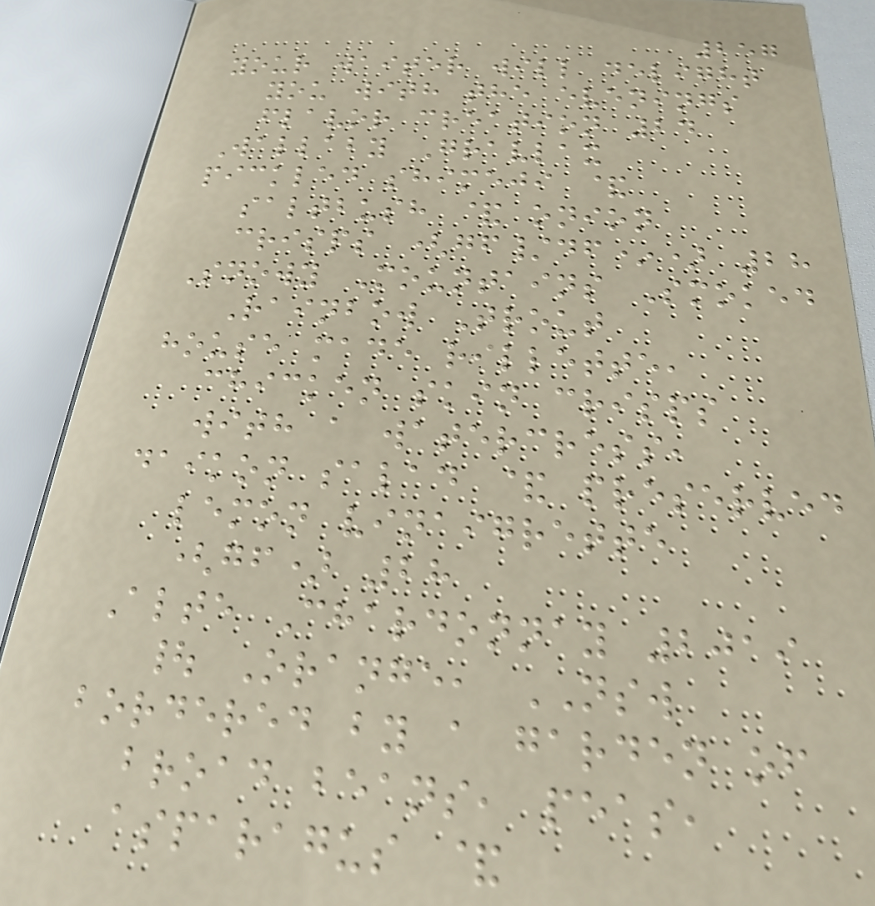257
your waiter will delight
you with the evenings
flavor creation 24
Wallaby Gravlax
pickled shimeji &
saltbush & onion
crisps (gf/df*) 28
Snowy Mountains Smoked
Rainbow Trout
house made rillette,
chicken skin crisps
with a watercress,
daikon salad & preserved
lemon vinaigrette
(gf) 28
Alte Chardonnay 2019
| Orange, NSW
bordered by a garden of
broad beans, peas,
asparagus &
